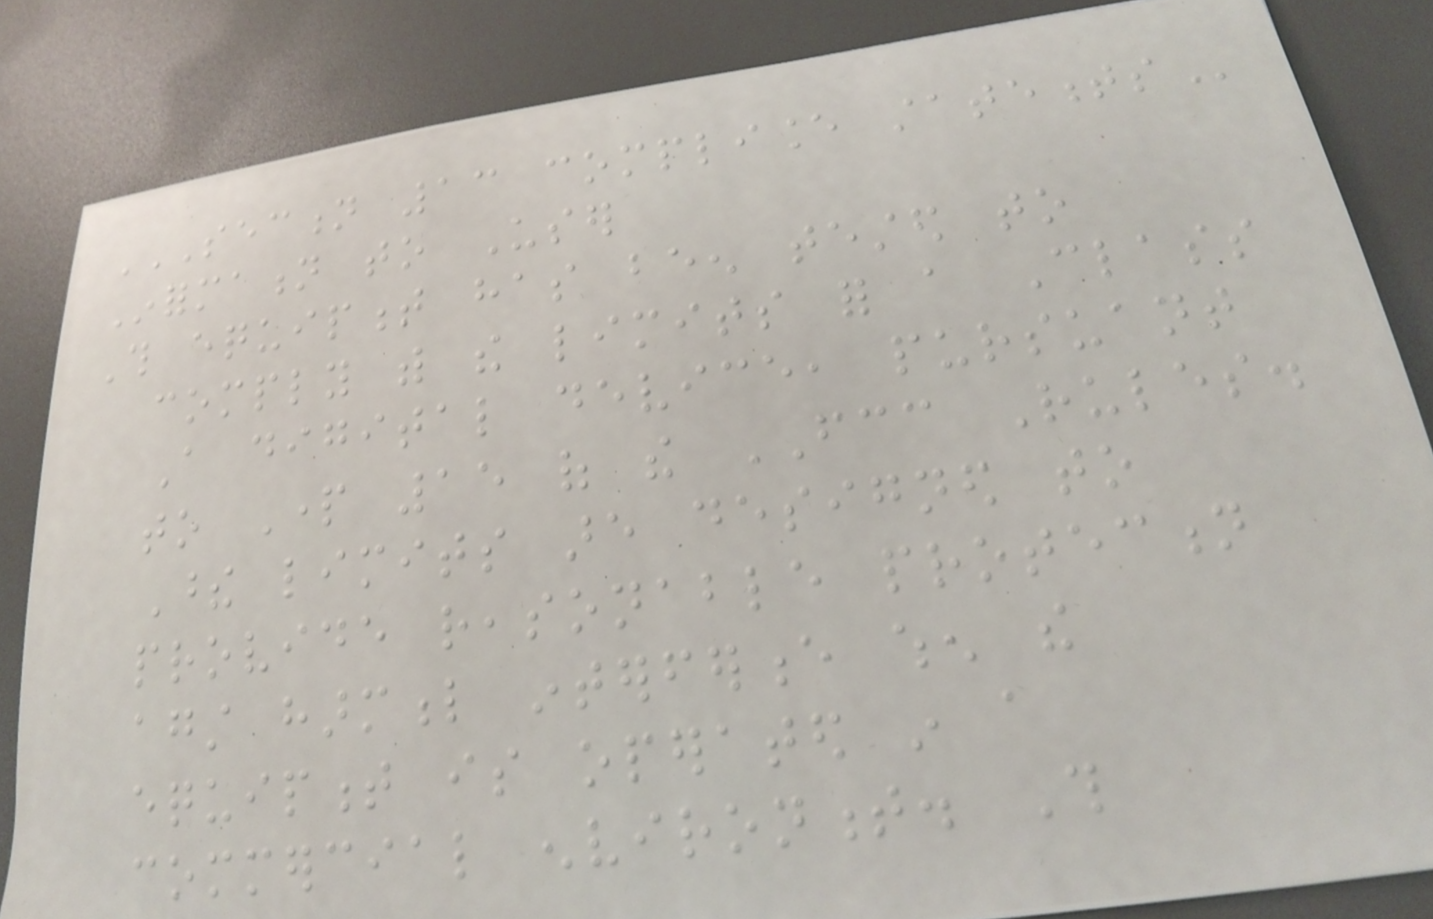SECTION 13 COMPLIANCE STATEMENTS
Information to User
This equipment has been tested to
comply with the limits for a Class
A digital device, pursuant
to Part 15 of the FCC Rules.
These limits are designed to
provide reasonable protection
against harmful interference when the
equipment is operated in a
commercial environment. This
